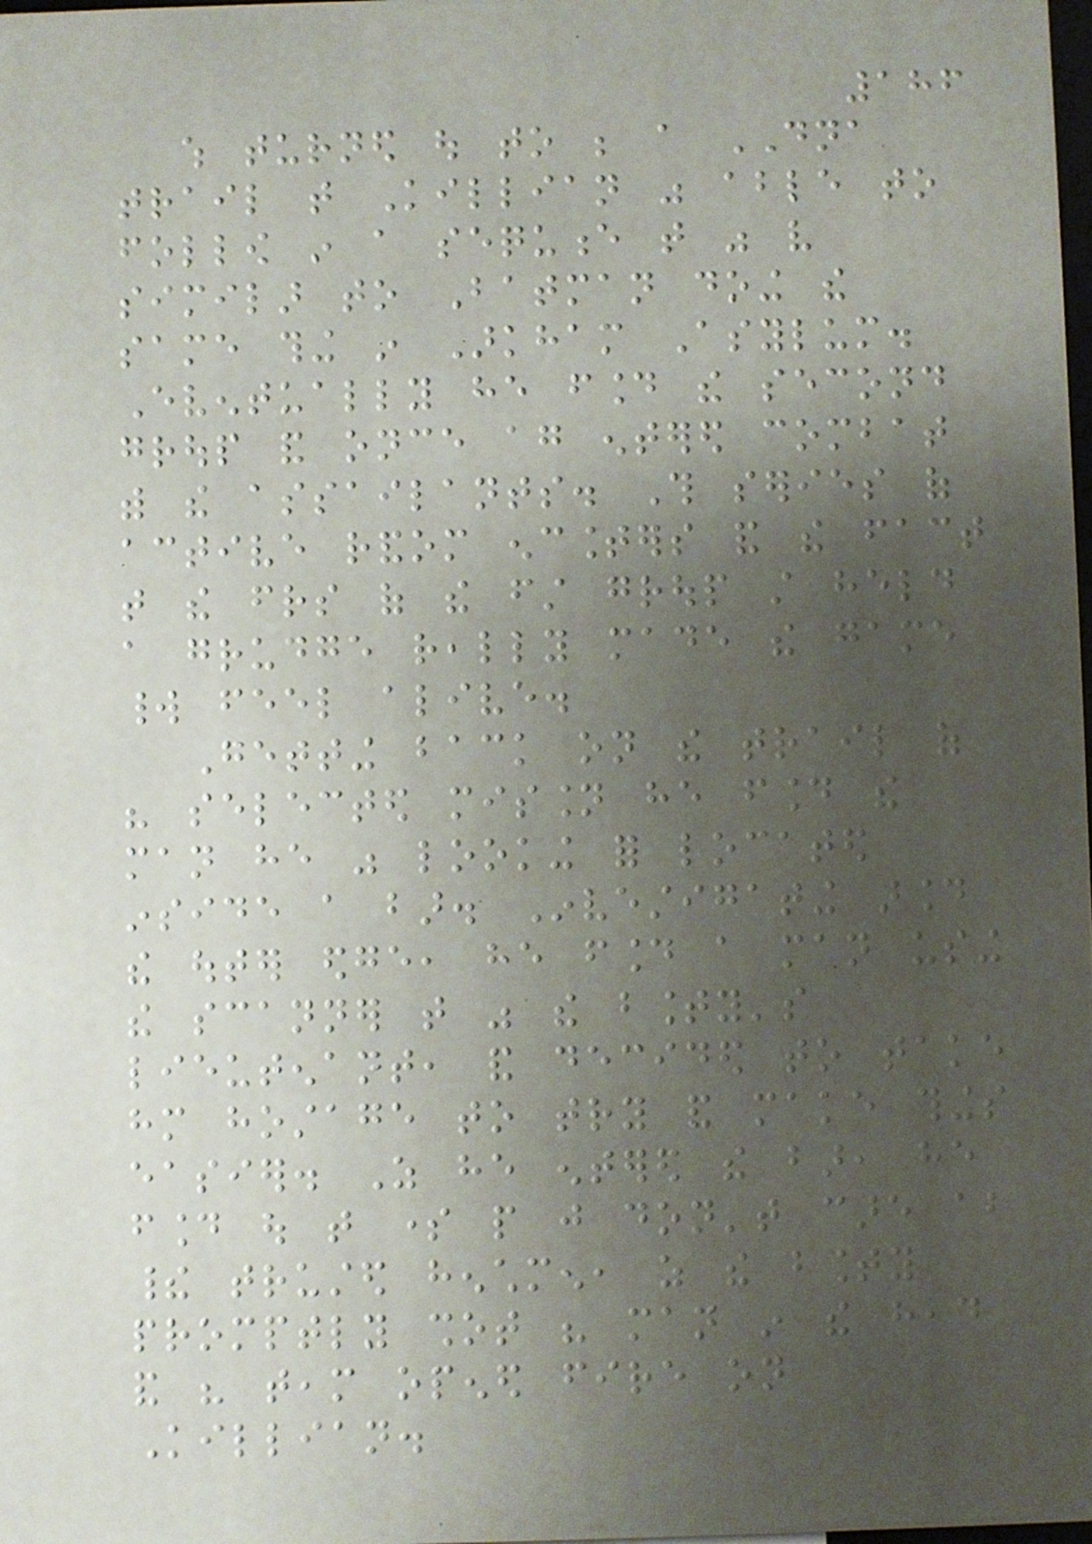186
which turned out to be a DNA
trail that Killian was able to
follow in a sequence that was very
similar to Batman doing the
same thing in Arkham Asylum.
Eventually he found the second
group and once again entered combat
with the assailants. This series of
active random encounters and the fact
that the friends of the first group still held
a grudge really made the game
world feel alive.
Getting back on the trail of
his selected mission he found the
man he was looking for located
inside a bar. Investigating around
the outer edge, he found a man using
the scanner that was the bounty's
lieutenant, and decided to take
him hostage to try and make things
easier. As he entered the bar, he
found out that some people just don't care about
their trusted henchmen, as the bounty
promptly shot his man in the head
and his team opened fire on
Killian.
